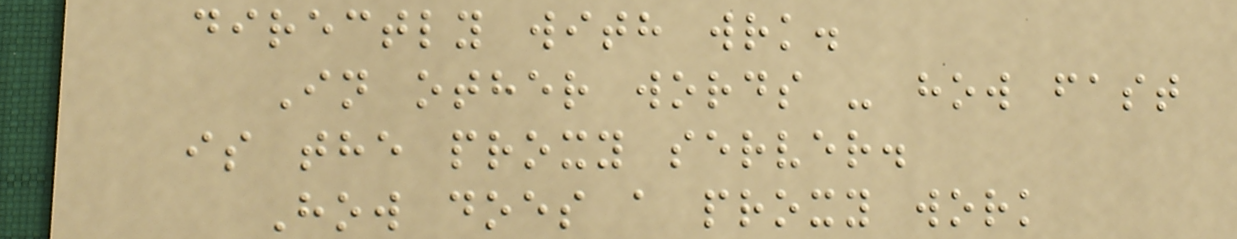directly with wrk.
In other words - how fast
is the proxy server.
How does a proxy work
